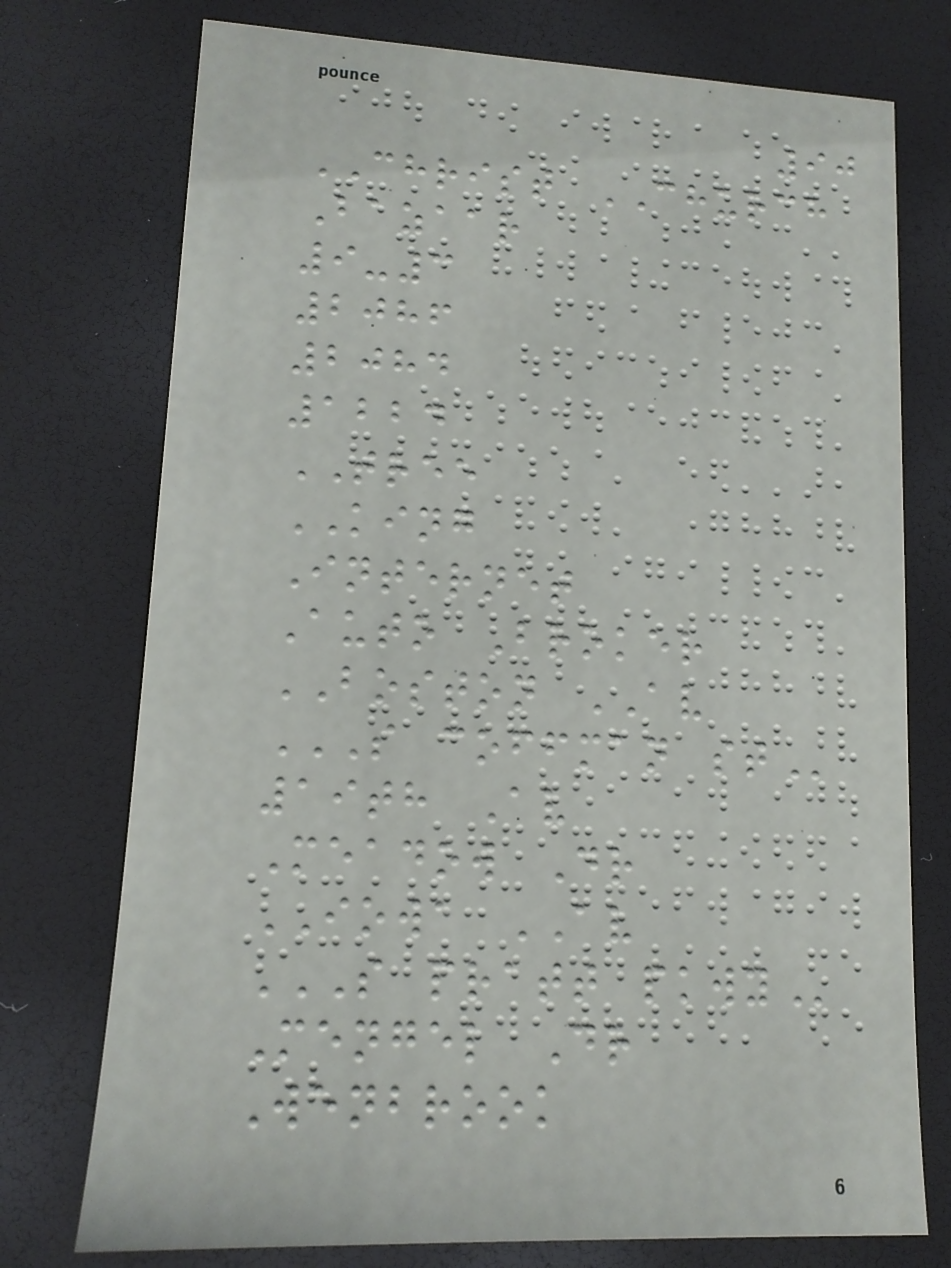90
CHRIST CHURCH
Bazaar
9-3
2086
2084
1224
TREE
KING
Internet
Auto Broker
BOSTON AV
S COFFMAN ST
19th Av
Meadow Dr
IOWA AV
S PRATT PKWY
Mengel Dr
Wenbrook
